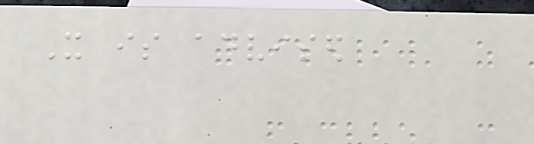It is advised
